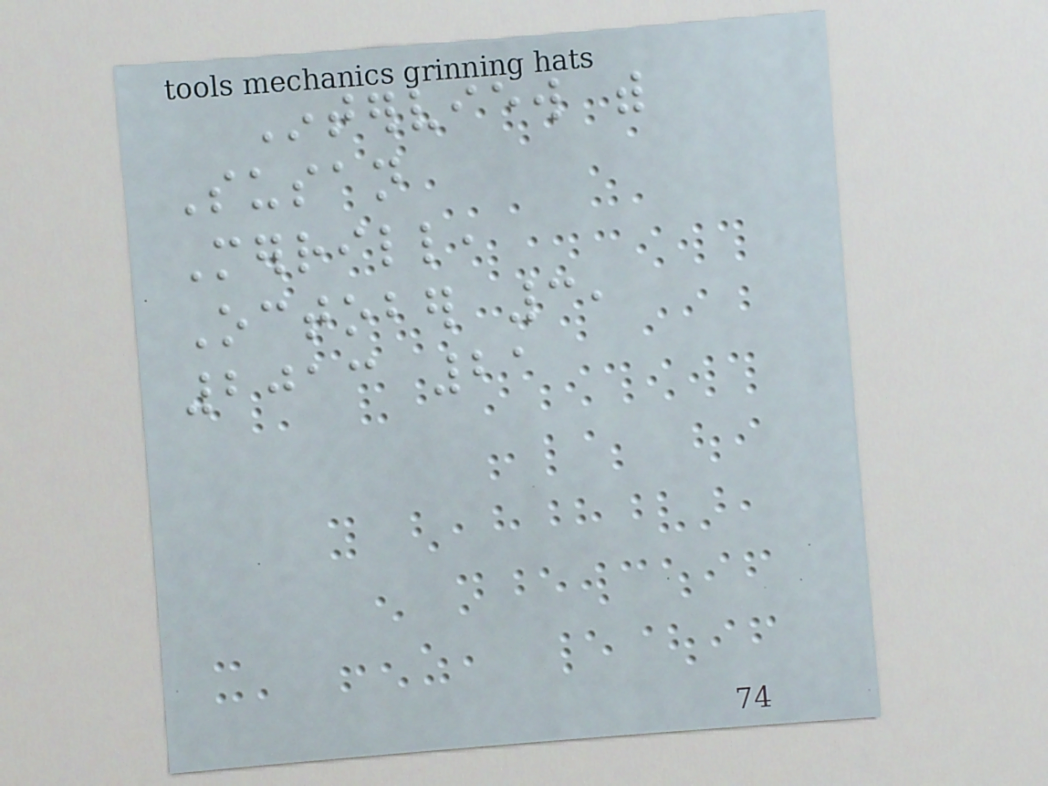Interview with
Susan
Merrill,
October 3,
2013 21
